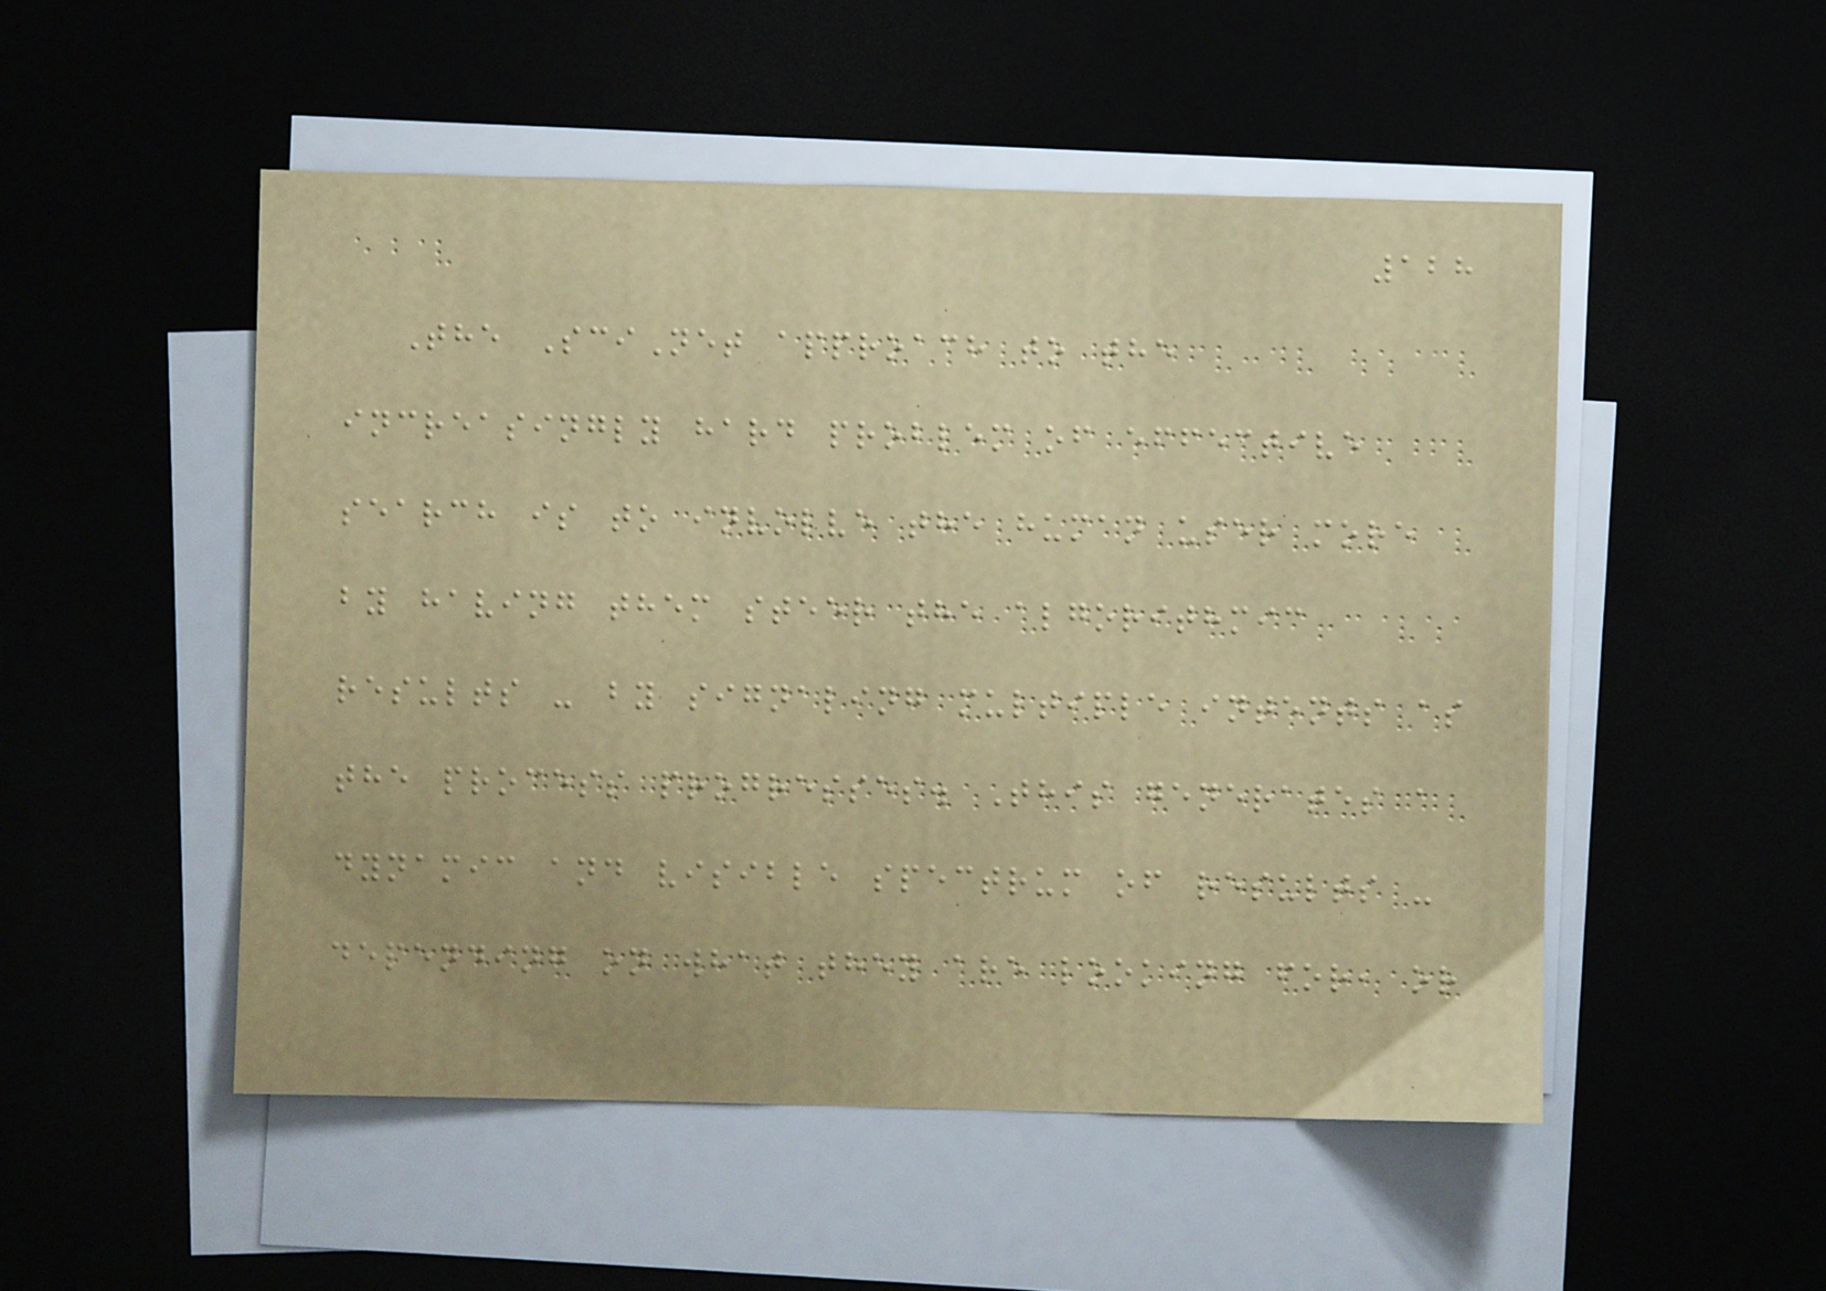128
The SciNet approach to the
increasingly hard problem of effective
search is to involve the human user more
by having them steer the algorithmic
results - by signaling multiple intents as
the process progresses. This generates a
dynamic and visible spectrum of results -
depending on what they are looking for, or
